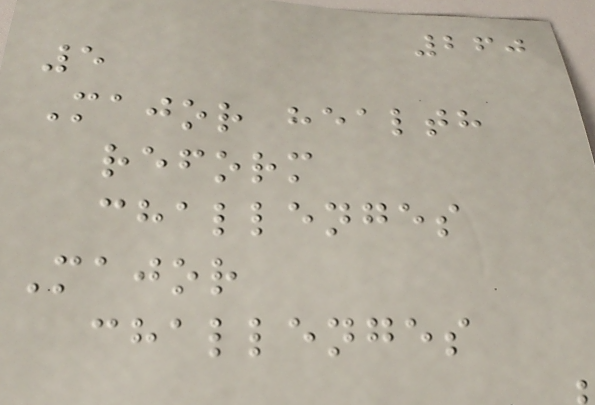260
5
Major health
reform
challenges
Major
challenges
